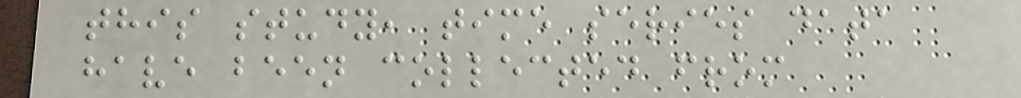this study, time series data
have been collected from
